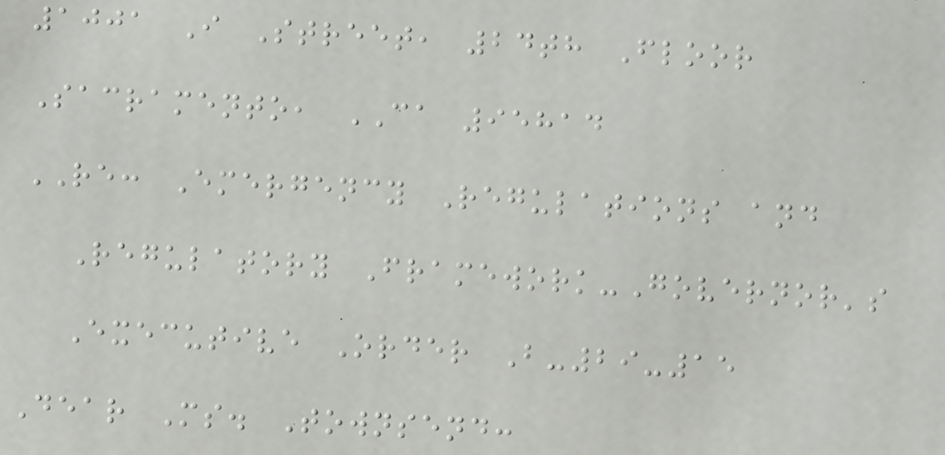1001 I Street, 24th Floor
Sacramento, CA 95814
RE: Emergency Regulations and
Regulatory Framework-Governor's
Executive Order B-29-15
Dear Ms. Townsend:
